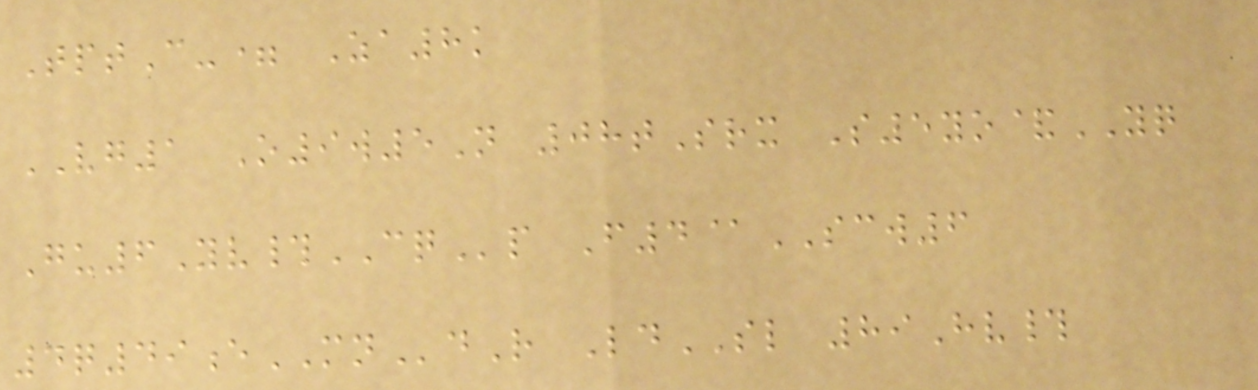TptC-= Za8k
VG1 O9w5N 08tSrx S5yo&YQ
Gu6Yv#CQp F4@SCW6
4q49eMNdR LdSL 89Hv#
